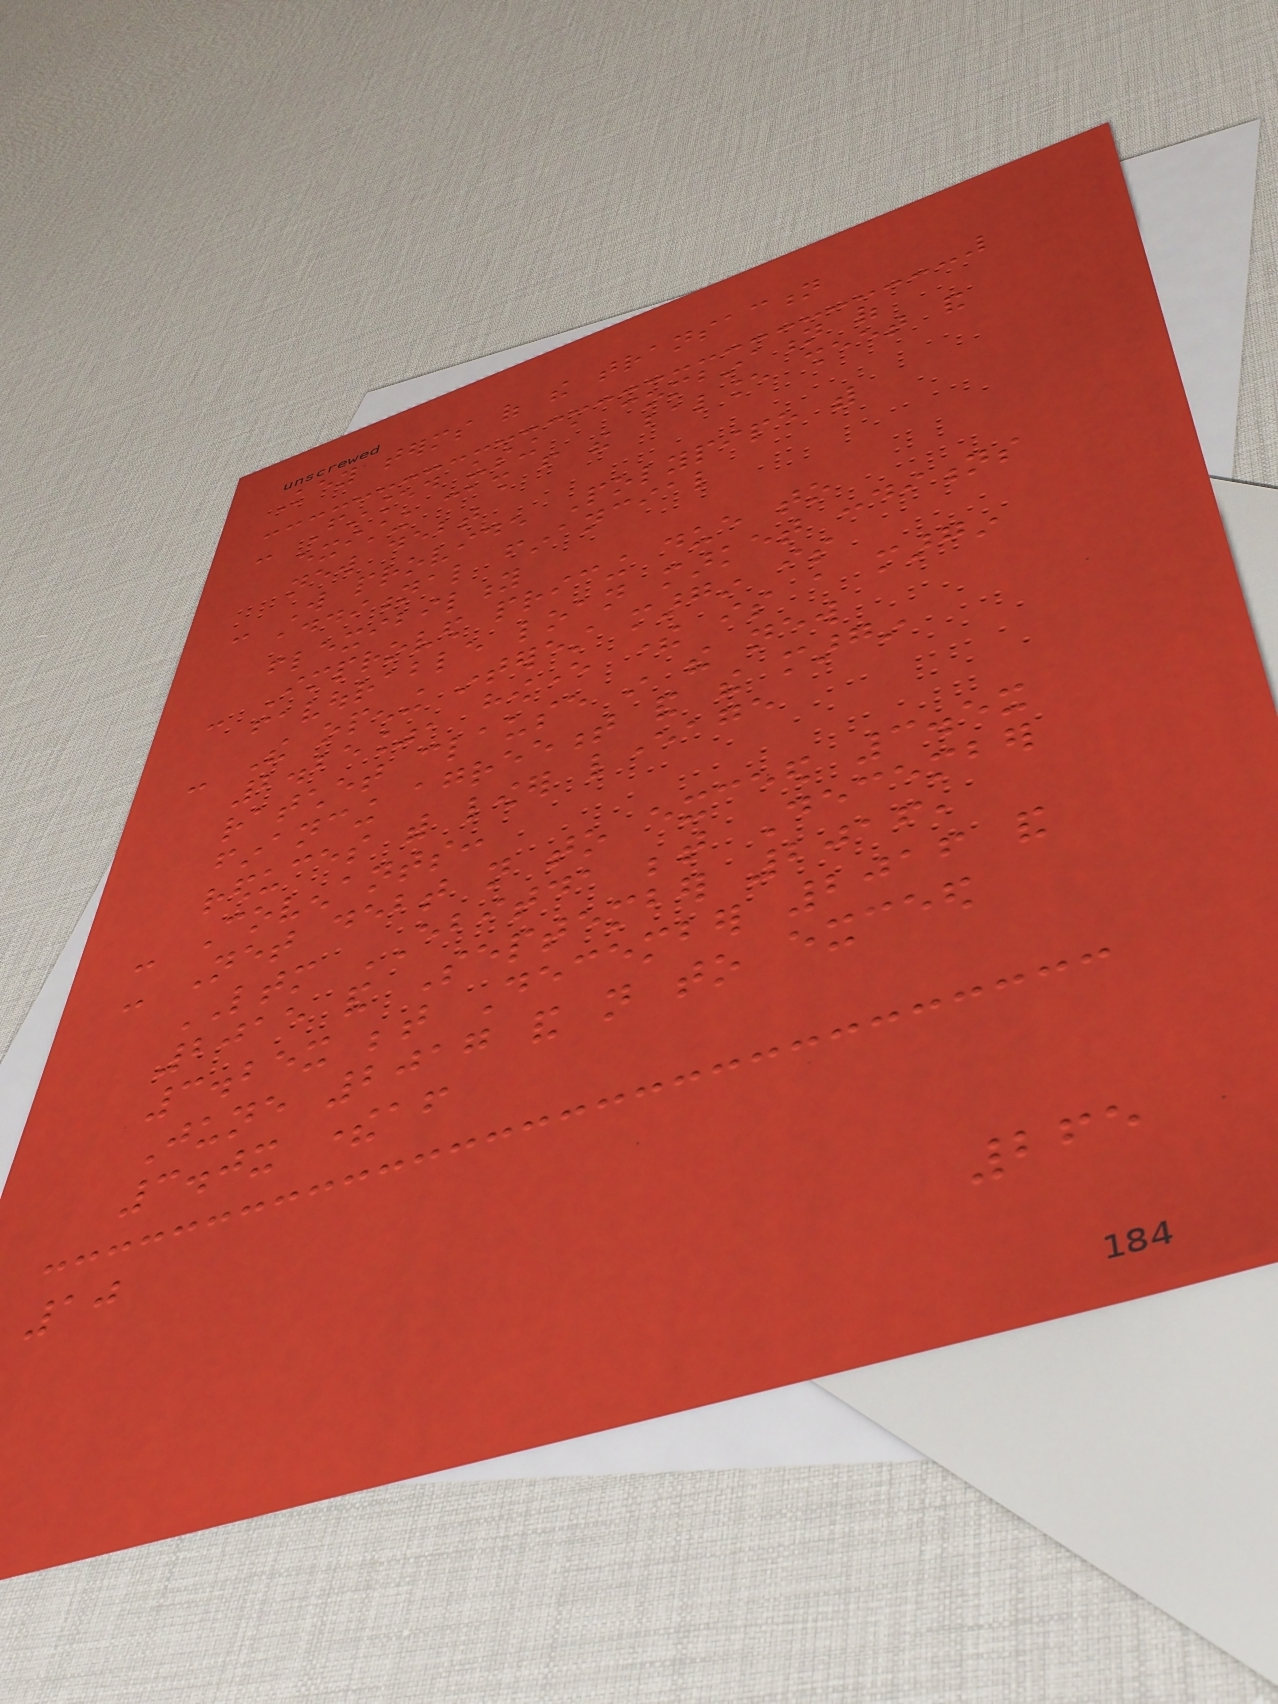Key terms of the transaction
- Financed using a combination of
existing cash from the balance sheet and
new debt
- Will provide Polypipe with
additional financial
flexibility
- Improved pricing due to
favourable loan market conditions
- The opening interest margin is
2.25%, however there is a margin
ratchet clause in the new
financing agreement and the margin
reduces with lower leverage
- Covenants:
- Net debt not to exceed 3.5x
LTM EBITDA between December
2015 and September 2016,
3.25x between December 2016 and
June 2017 and not to exceed
3.0x thereafter
10
265
